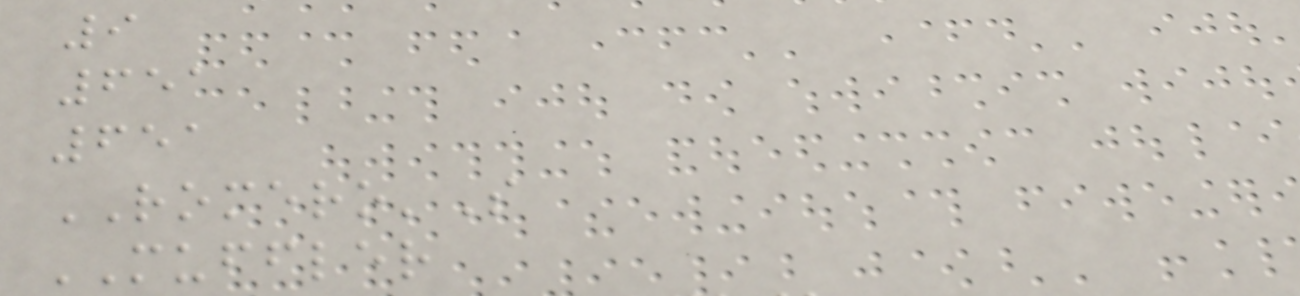9
651
651
ROMERO'S
MUFFLER
